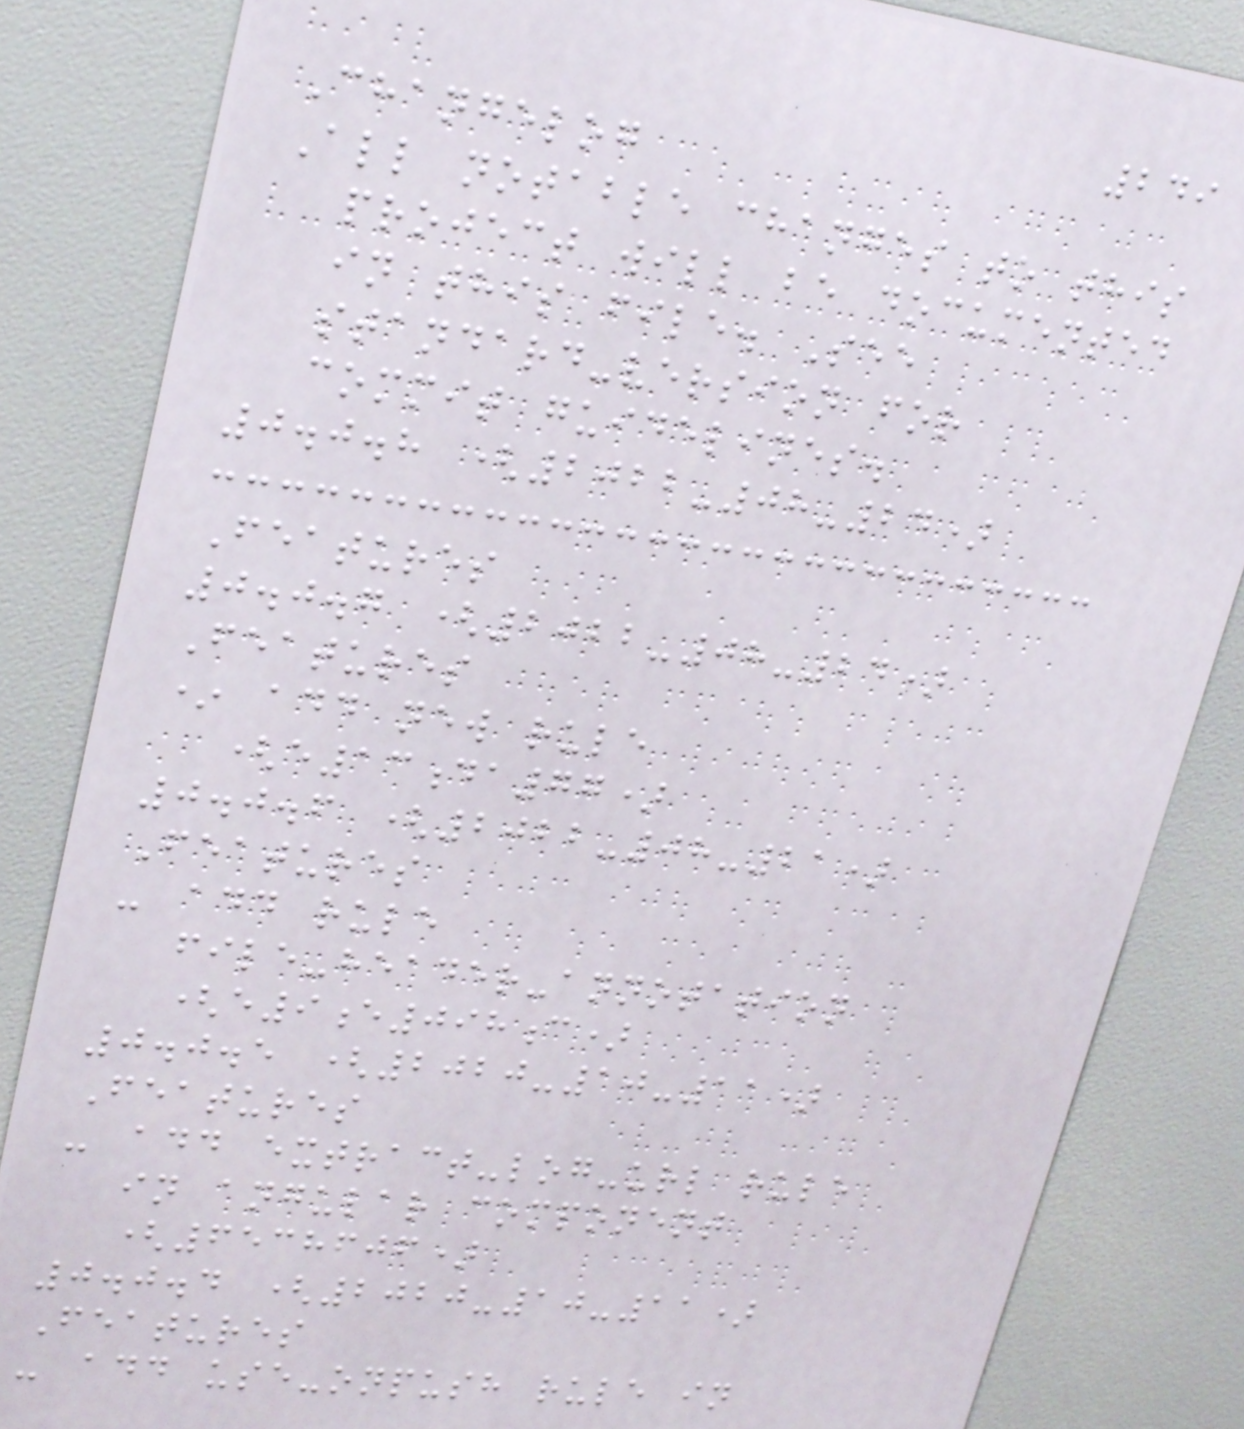249
Changelog
All notable changes to this
project will be documented
in this file. See
standard-version for
commit guidelines.
0.0.8 (2022-08-24)
Features
0.0.7 (2022-08-24)
Features
* add new rule
(e13da77)
0.0.6 (2022-08-21)
Features
- add rule
file-header-annotation
(e9e098c)
0.0.5 (2020-10-11)
Features
- add extract-log-url rule
in angular component
(6538606)
0.0.4 (2020-10-11)
Features
- add use-onpush rule in
